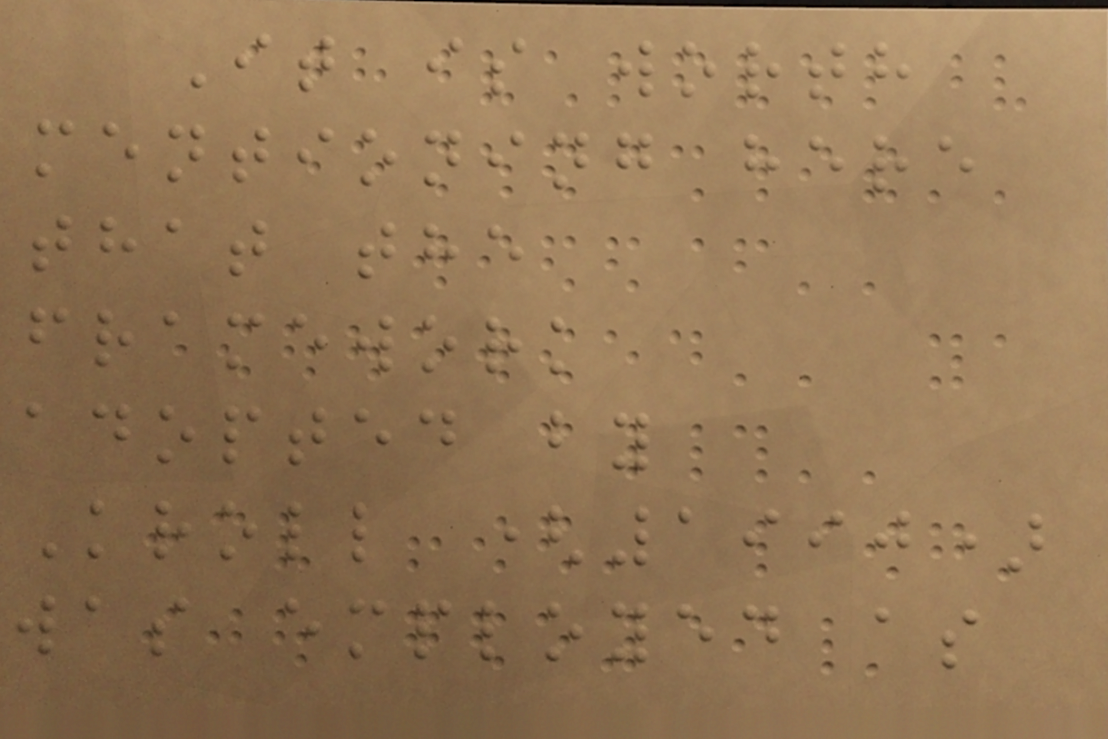It is worth
mentioning here
that the
framework
adopted by
Kroll (1990)
was employed as
